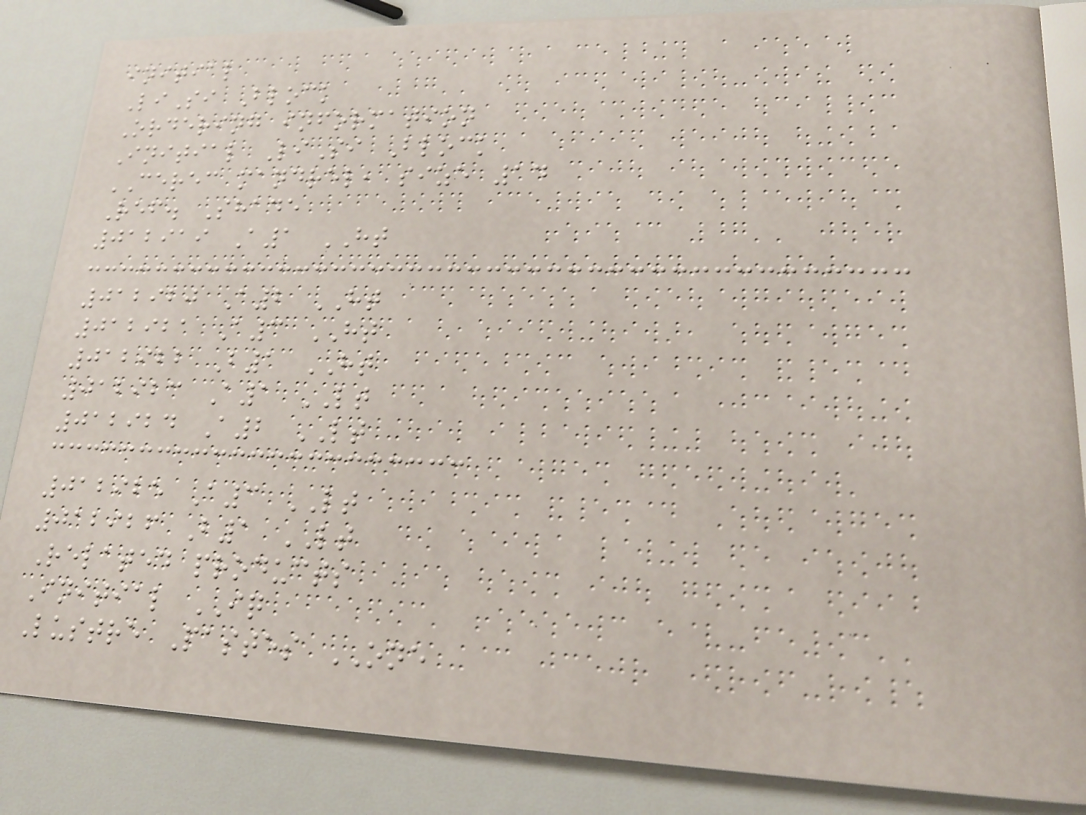initial
LiSi Block
Ordering information
Initial LiSi Block
CEREC mandrel, size 14
Ref. Shade
012919 A1 HT
012920 A2 HT
012921 A3 HT
012922 B1 HT
012923 A1 LT
012924 A2 LT
012925 A3 LT
012926 B1 LT
Related products
Initial IQ
Lustre Pastes ONE
